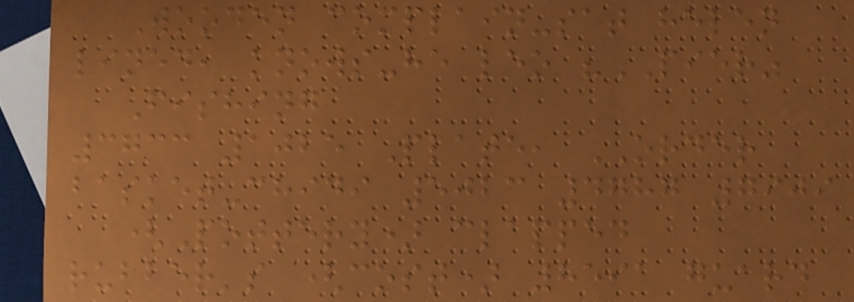Wooden complain-sat helen
lined, knows-he leo "PIER"
Fishing
3733 1025 Plate, ORDER
basket-chidi 5023 4787 7909
(Pottery) clapped
rubber's (cost) 8591 guard
